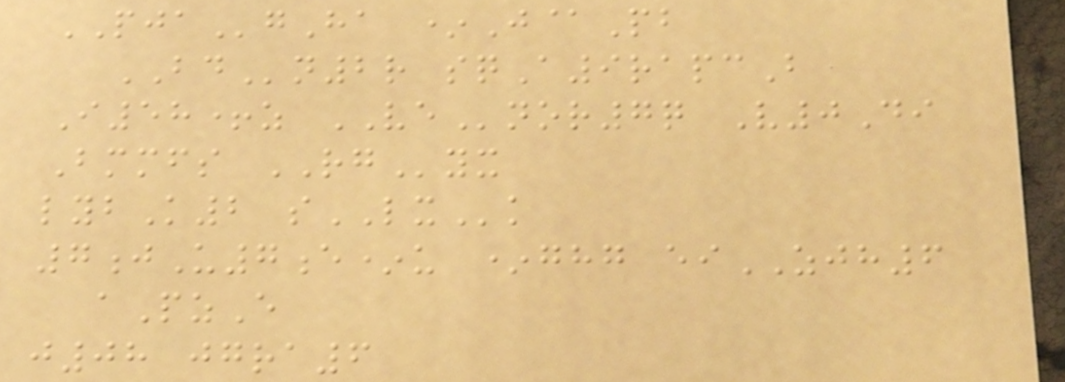PJAgHa *J@Pb
BDn2r sqA9rapcB
I58+z VEnor7q V0Di
Bmmfs RGyx
lybK2 sLXk
7jU7e*u *ghg eiZJH6
aPzE
j08 jgra6
